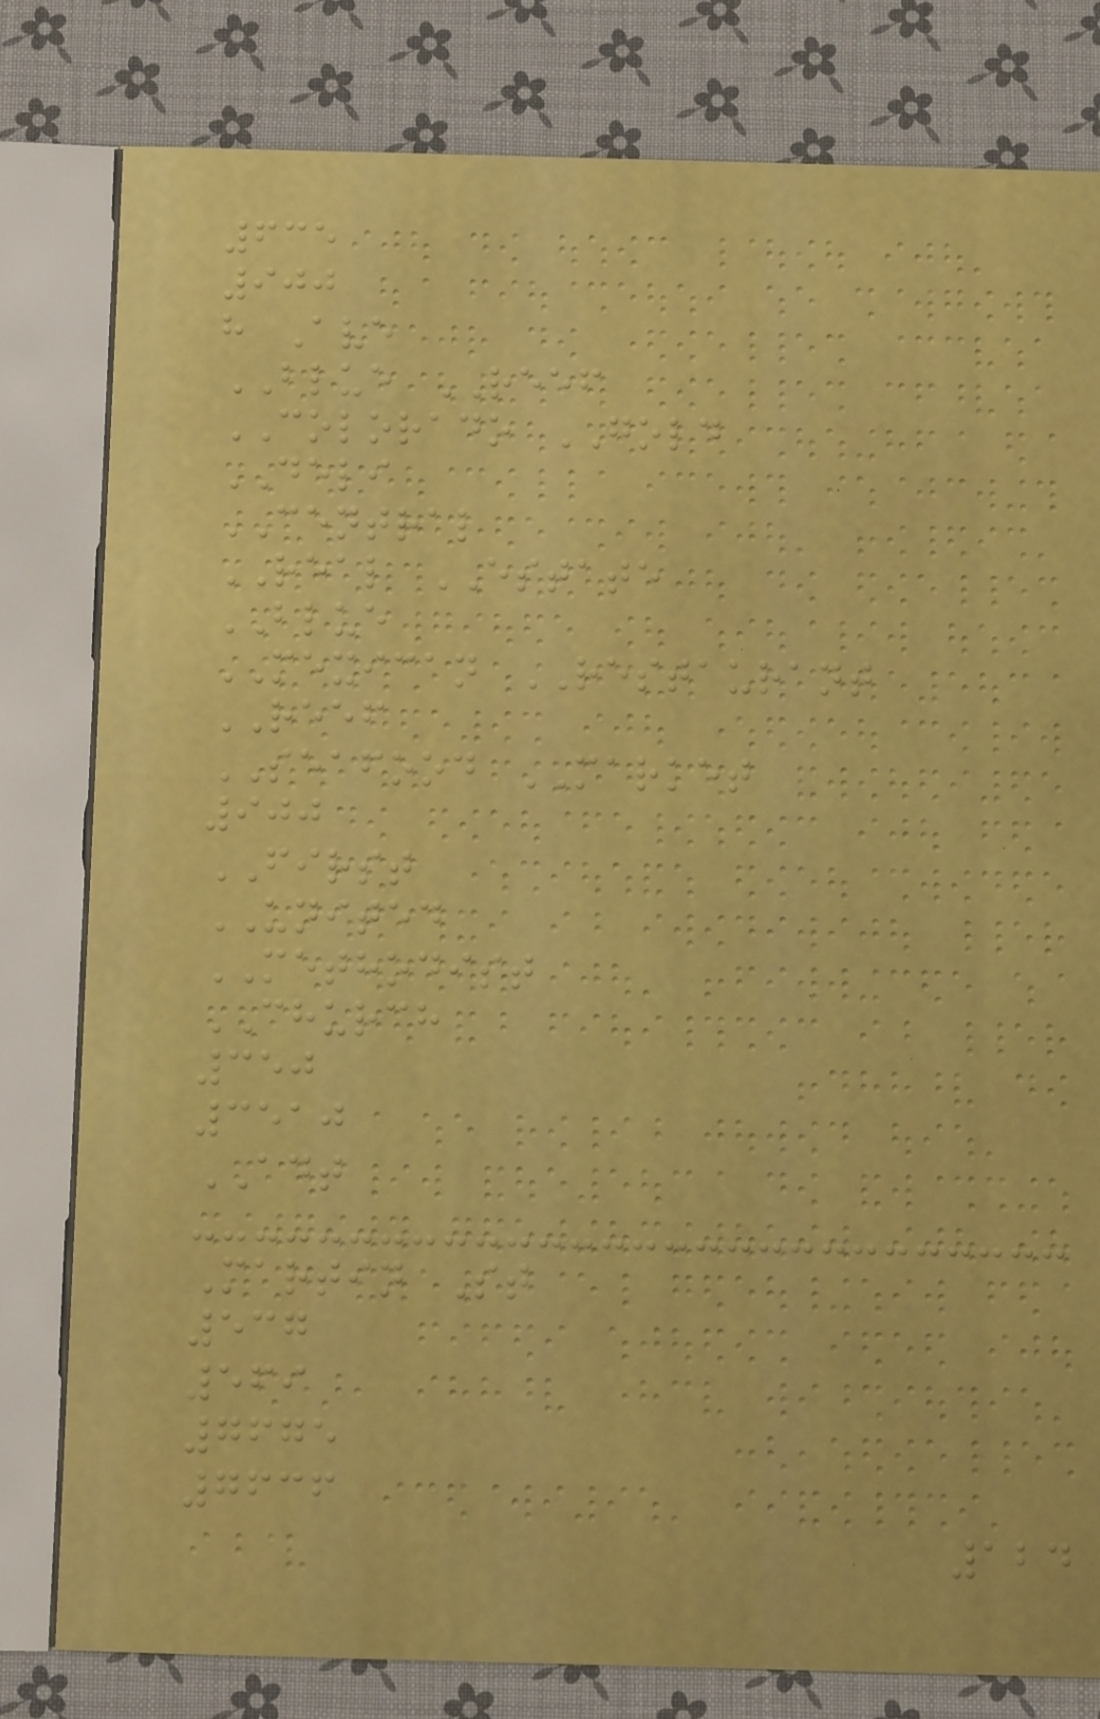635
900
h Ave
BLUE REEF
COLORADO GOLD
DELI
CENTRAL
REAL ESTATE
BLUE
MEXICAN RESTAURANT
REEF
SEAFOOD MARKET
900
FIRST
UNITED
METHODIST
CHURCH
350
3510
ADT
Martin St
537
569
7675
7636
124
